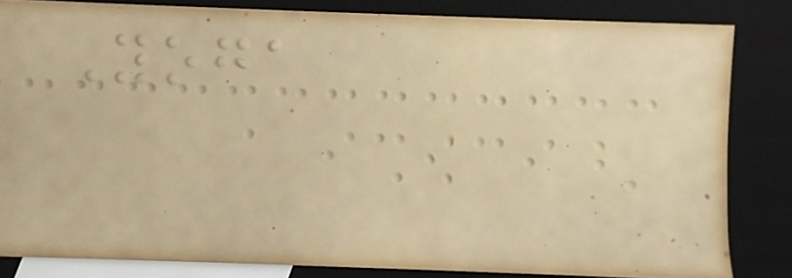Yoga
